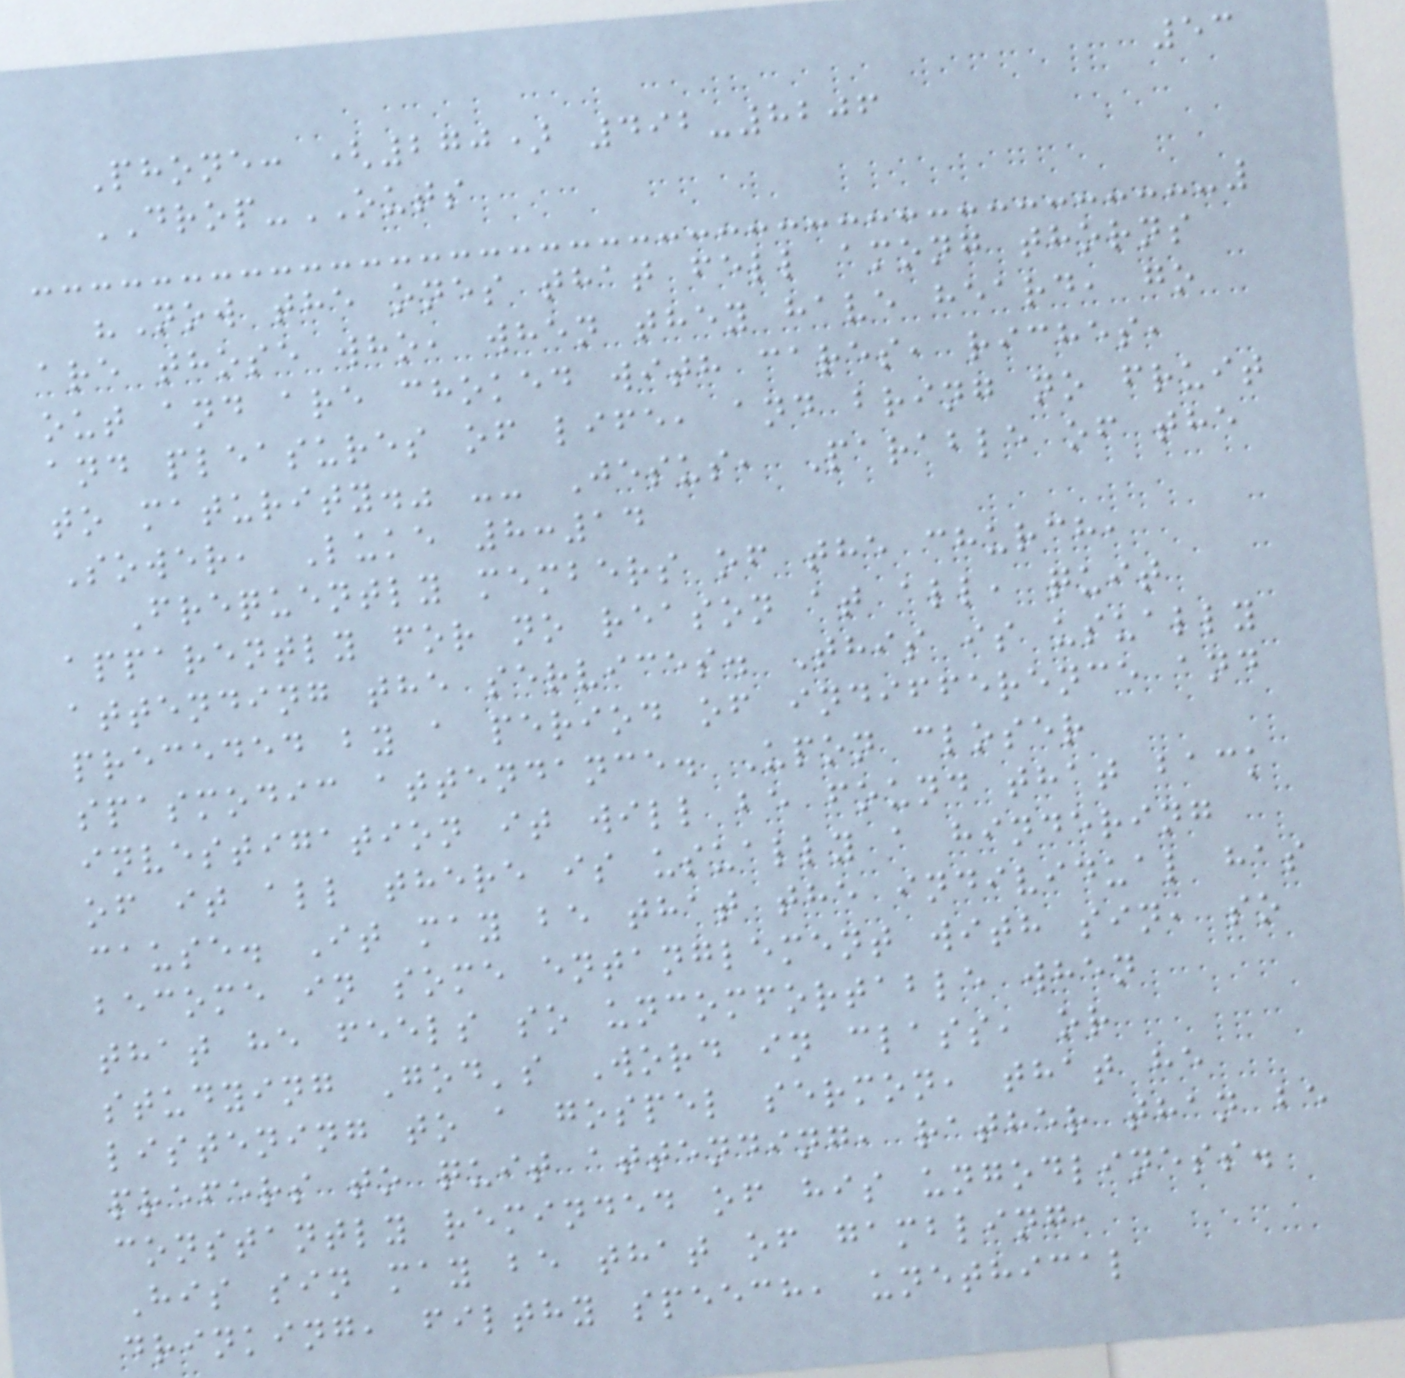53
Phone: (270) 492-8206
DROP-OUTS
"Now the ones that fell among thorns
are those who, when they have heard, go
out and are choked with cares, riches,
and pleasures of life, and bring no fruit
to maturity." -- Jesus, Parable of the
Sower, Luke 8:14
Frequently members of the church,
apparently for no reason at all, quit
attending the services. This is usually
preceded by a period of indifference and
spasmodic attendance. Upon closer
investigation it will be found that back
of it all there is usually a hindering
cause. It may be that the individual has
become in some entanglement with sin, so
that he feels so uncomfortable when
studying God's Word in class, or
listening to a gospel sermon, that he
prefers to quit attending, rather than be
constantly reminded of his ungodliness.
His sin may be that of gambling,
drinking, filthy speech, unethical
